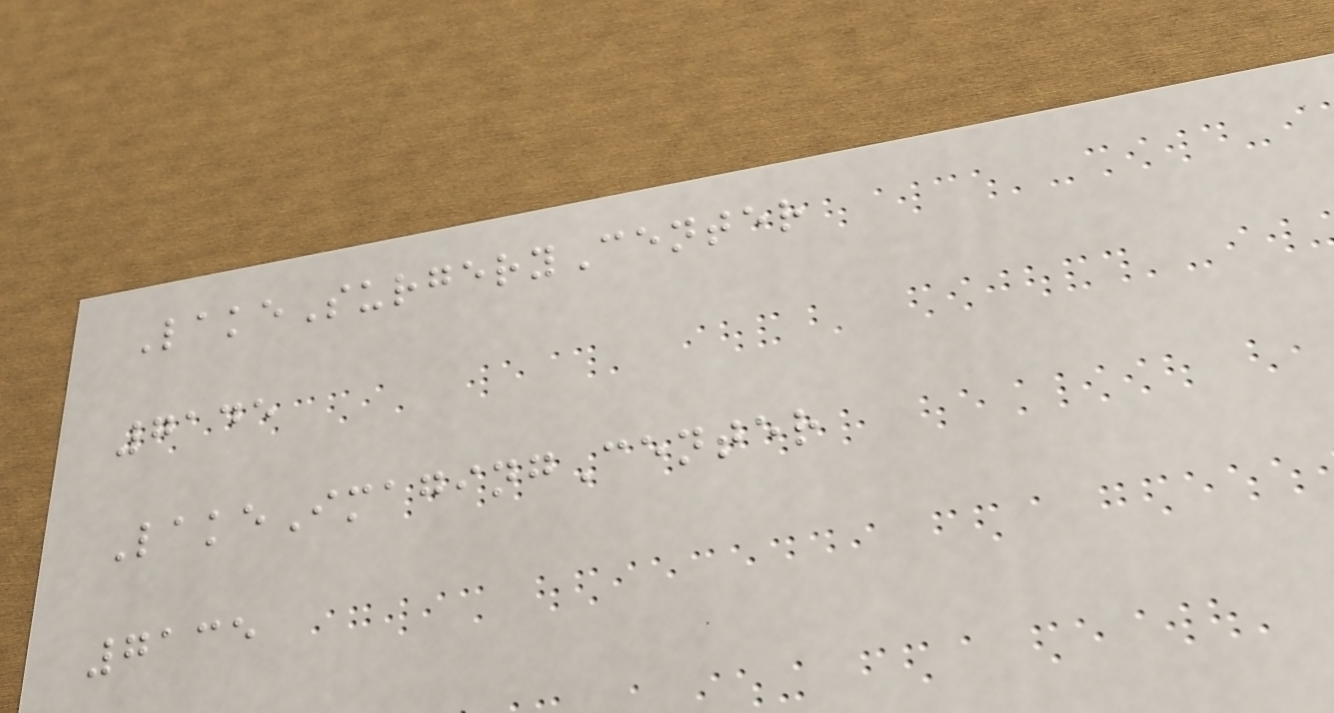LakeSurgeryCenter
7145
LakeImagingCenter
7135
